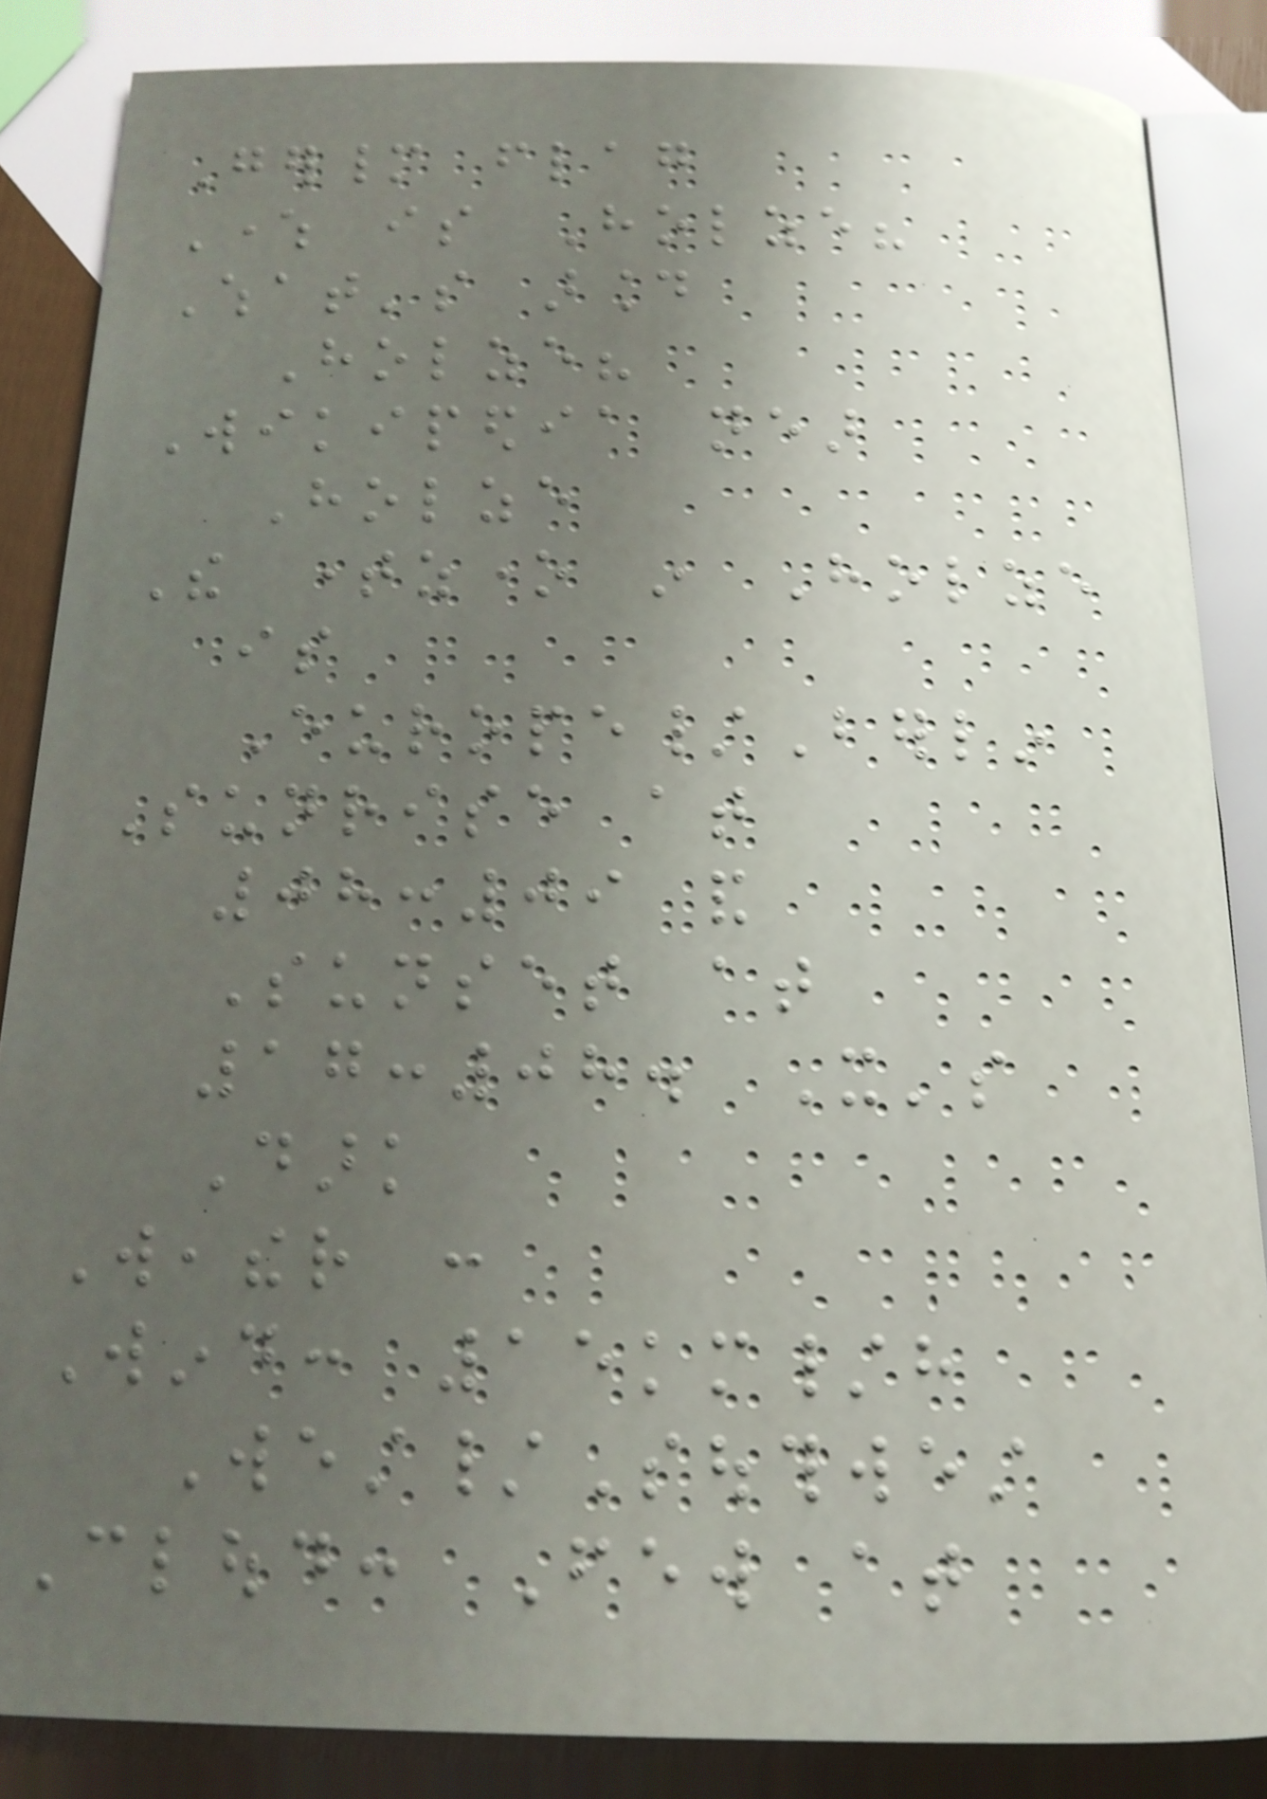Germany flag
Where is Holze?
What's around
Holze?
Wikipedia near
Holze
The timezone in Holze
is
Europe/Berlin
Sunrise at
08:09 and
Sunset at
17:08. It's
Dark
Weather :
Wind: 15km/h
West/Southwest
Cloud: Few at
